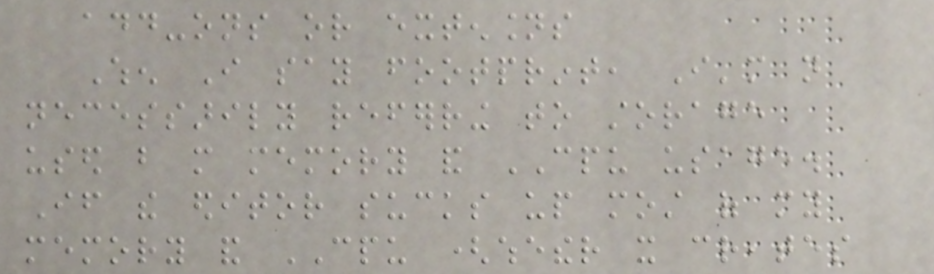add-ons or extensions
When I say footprint, I'm not
necessarily referring to storage
used but more memory and CPU usage.
If the editor sucks up most of my
memory and CPU (whether it creates
